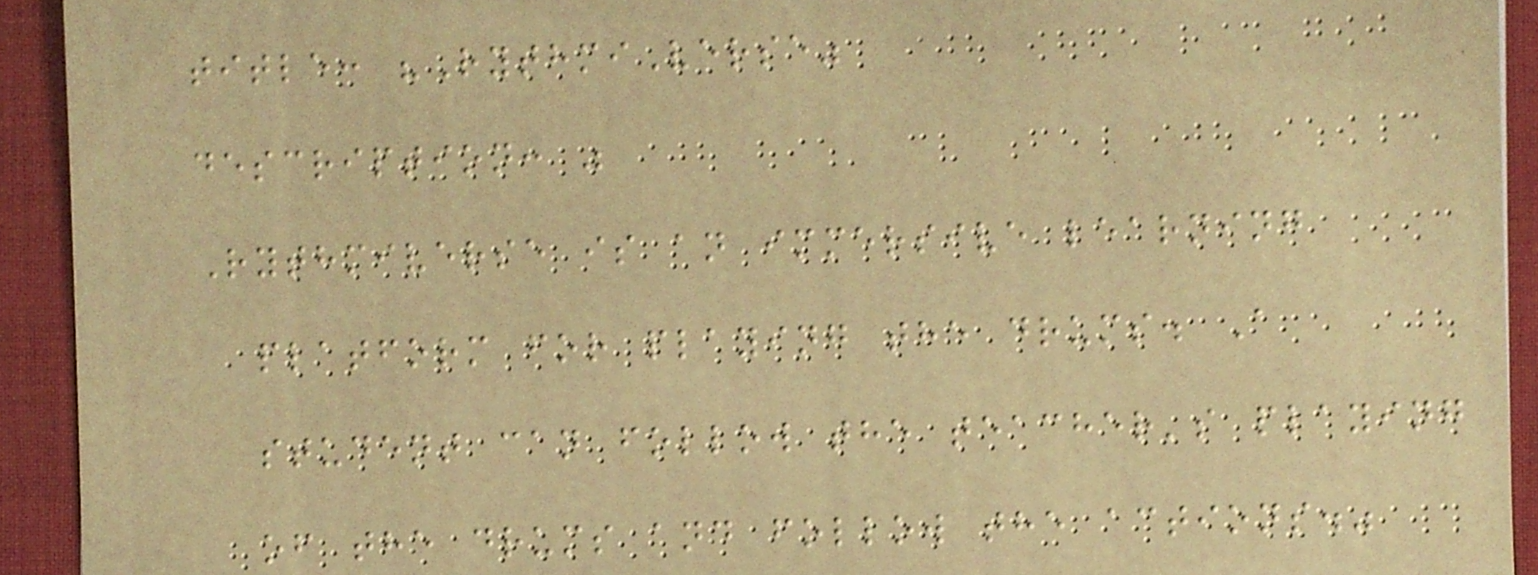title: "RythmiVerse"
description: "
Rythmiverse is an immersive learning
platform for playing the drums. A
student can follow the teacher's playing
of the drums and follow the actions."
